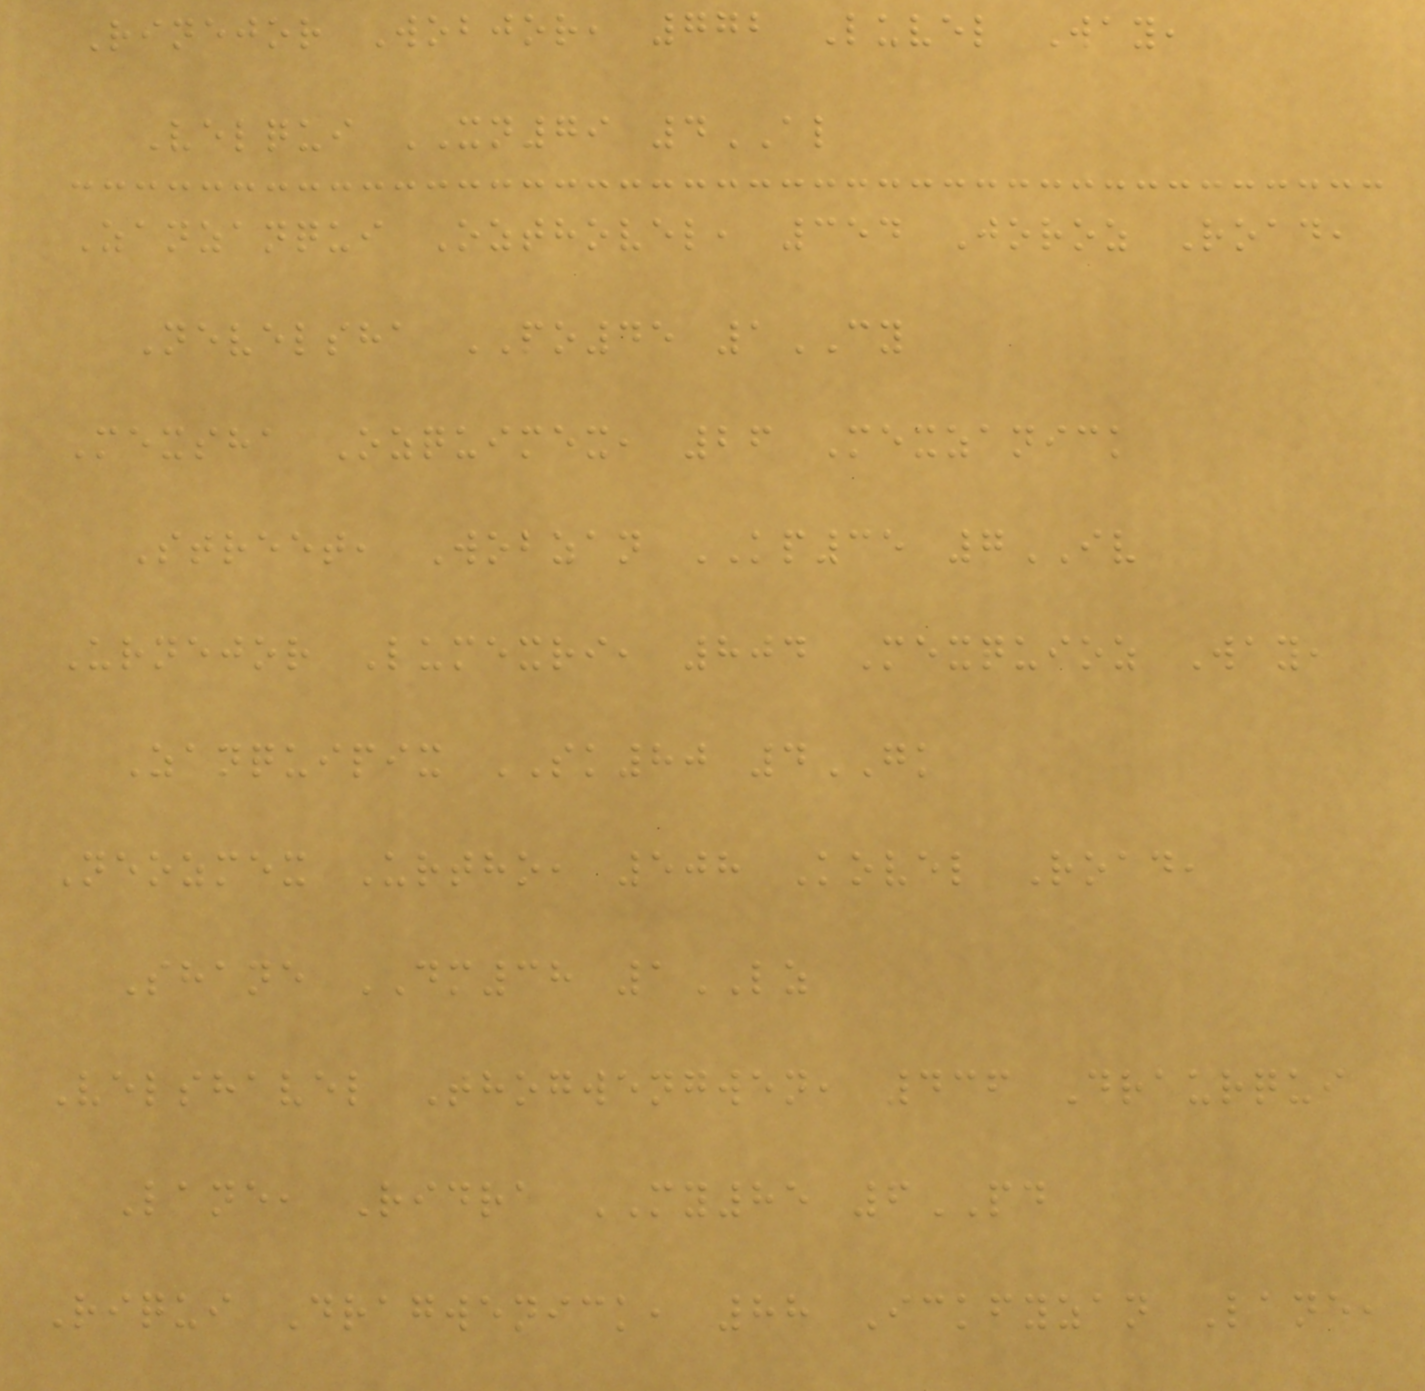Rinejor Wobjor, 772 Luvel Way,
Velqui XN79 4AL
Zanzanqui Ozthovel, 354 Joroz Road,
Nevelsha PO45 1CY
Mexsha Ozquimex, 26 Mexzanick
Street, Wobzan KP35 7IV
Urnejor Lumexri, 804 Mexquioz Way,
Zanquipix SK80 4GK
Neozmex Urtho, 508 Kovel Road,
Shane DM38 1LZ
Velshavel Thogwengwen, 436 Draurqui
Lane, Ridra MY85 6PD
Riqui Dragwenick, 88 Ickfyzan Lane,
